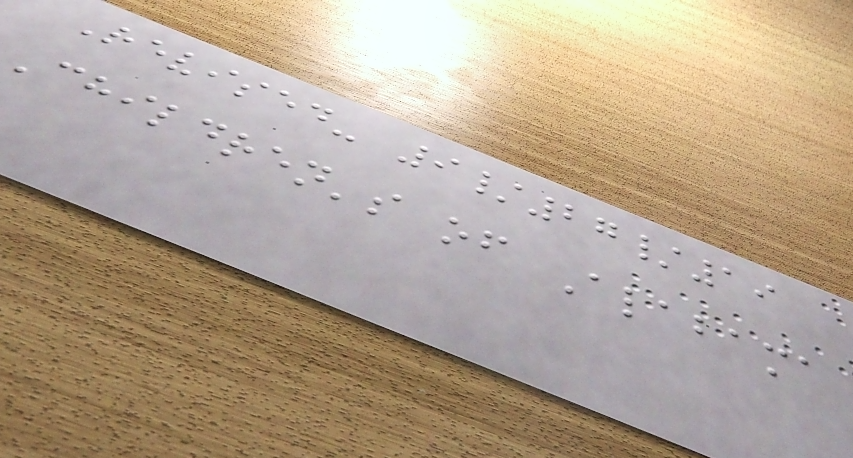Revised- 9/27/19
Children's of Alabama
